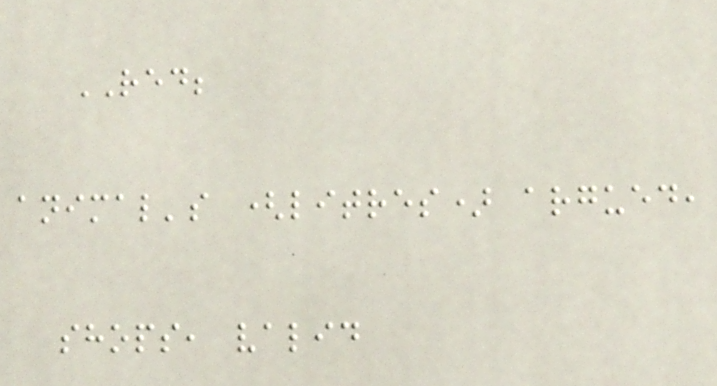RED;
animal's (litres) argued,
shops, valid
